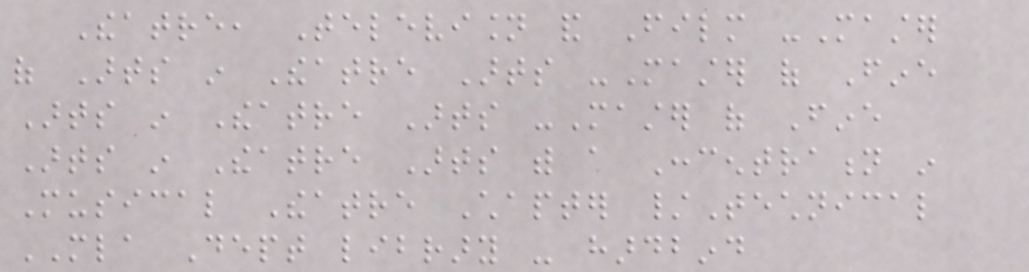Theatre, Television and Film -Master
of Arts in Theatre Arts -Master of Fine
Arts in Theatre Arts -Master of Fine
Arts in Theatre Arts with a Concentration in
Musical Theatre Chapter /Technical
MLA Dept library - hardbind
